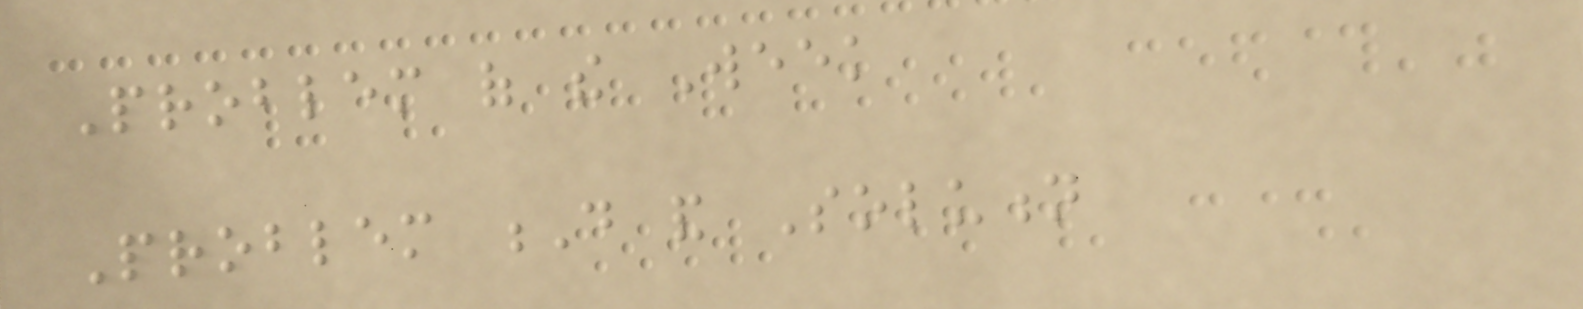Problem of the Week
Problem D and Solution
